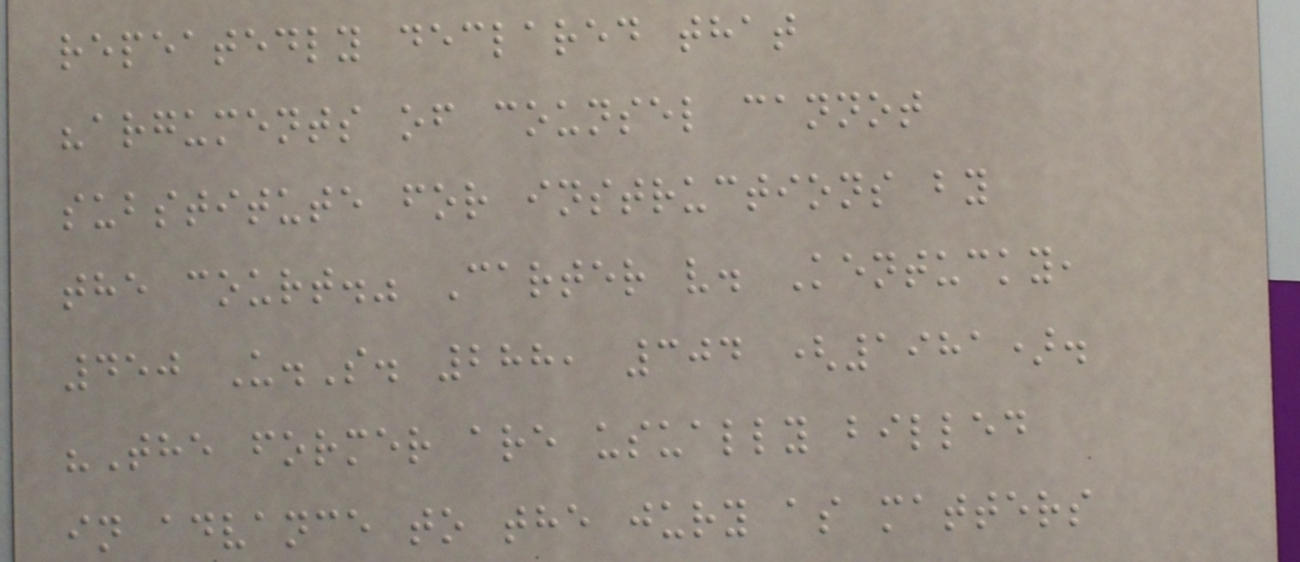repeatedly declared that
"arguments of counsel cannot
substitute for instructions by
the court." Carter v. Kentucky,
450 U.S. 288, 304 (1981).
"The former are usually billed
in advance to the jury as matters
